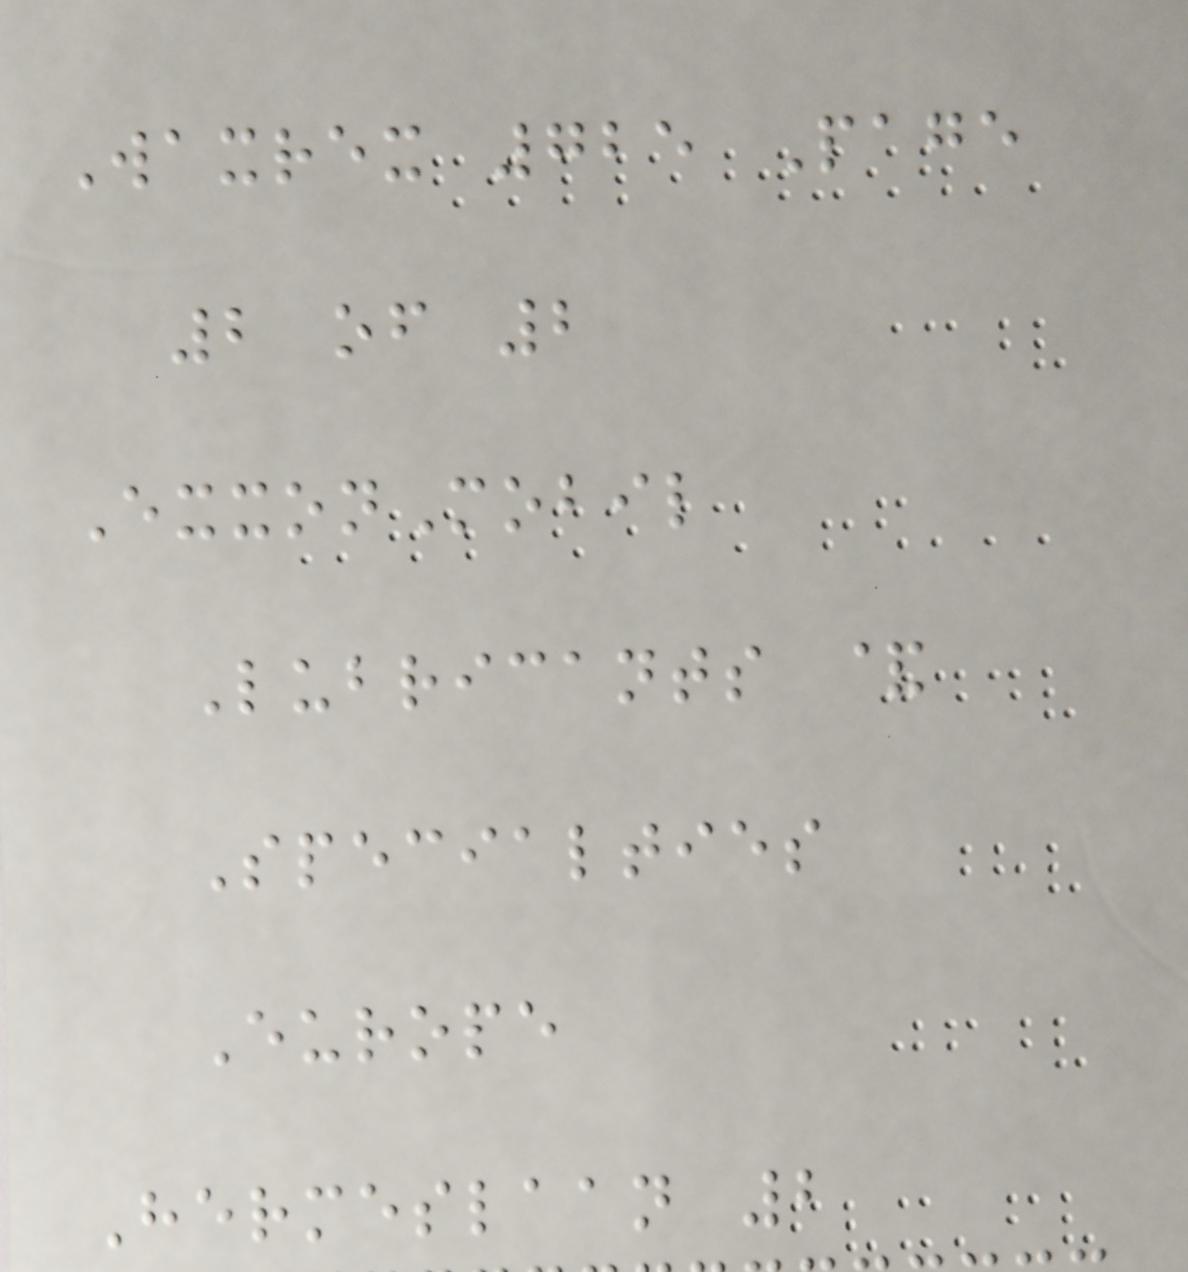Waxrex 725 Page
2 of 2
ExxonMobil
Lubricants &
Specialties
Europe
Hermeslaan 2
